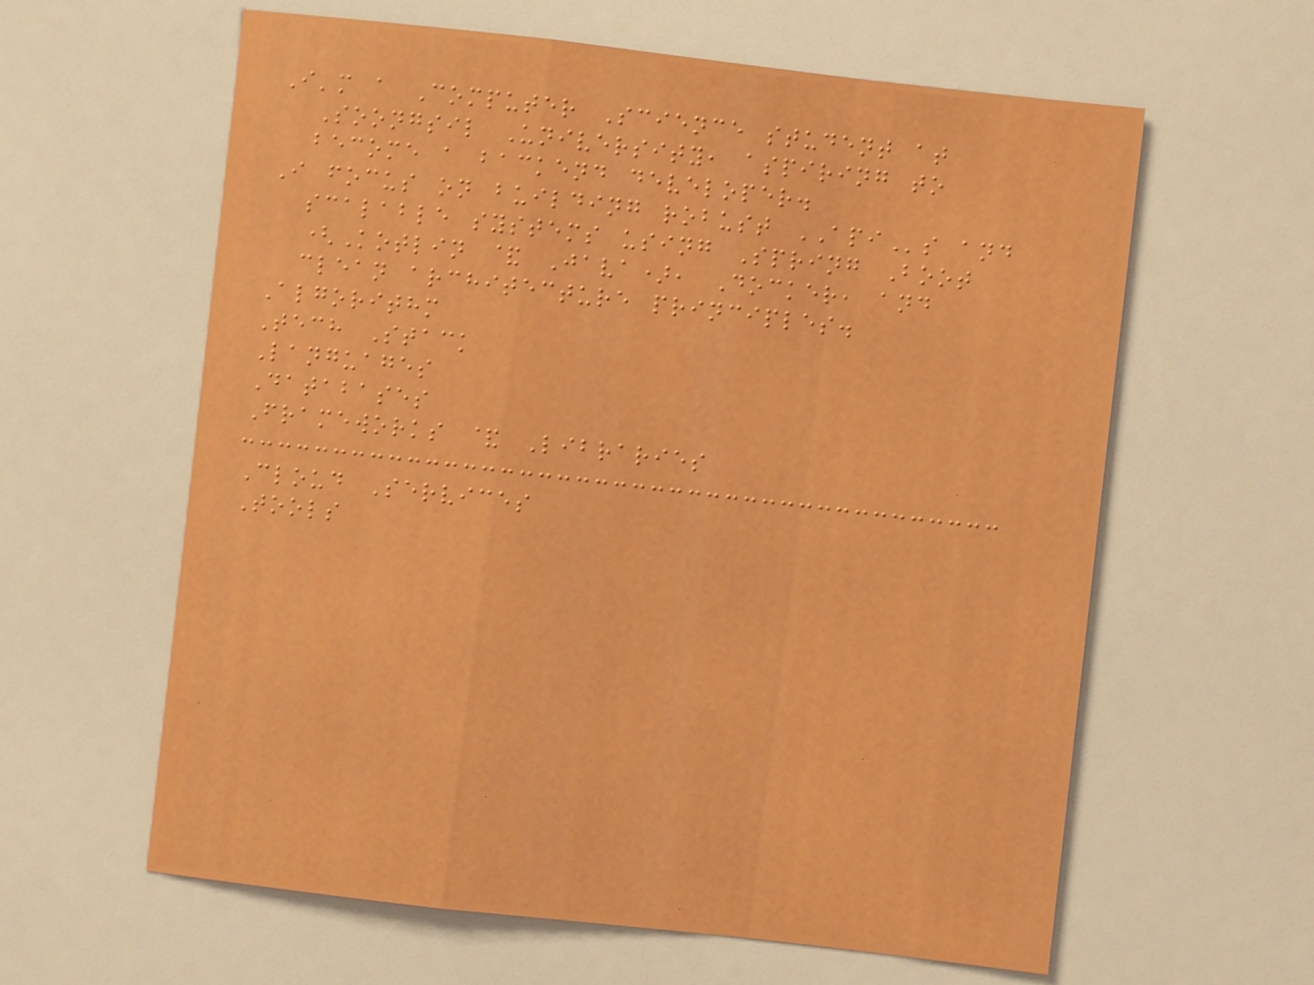I'm a Computer Science student at
Soongsil University, aspiring to
become a backend developer.
I focus on building robust APIs and
scalable systems using Spring Boot
(Kotlin & Java), Docker, and
clean architecture principles.
Algorithm
Tech Stack
Languages
Databases
Frameworks & Libraries
Cloud Services
Tools
